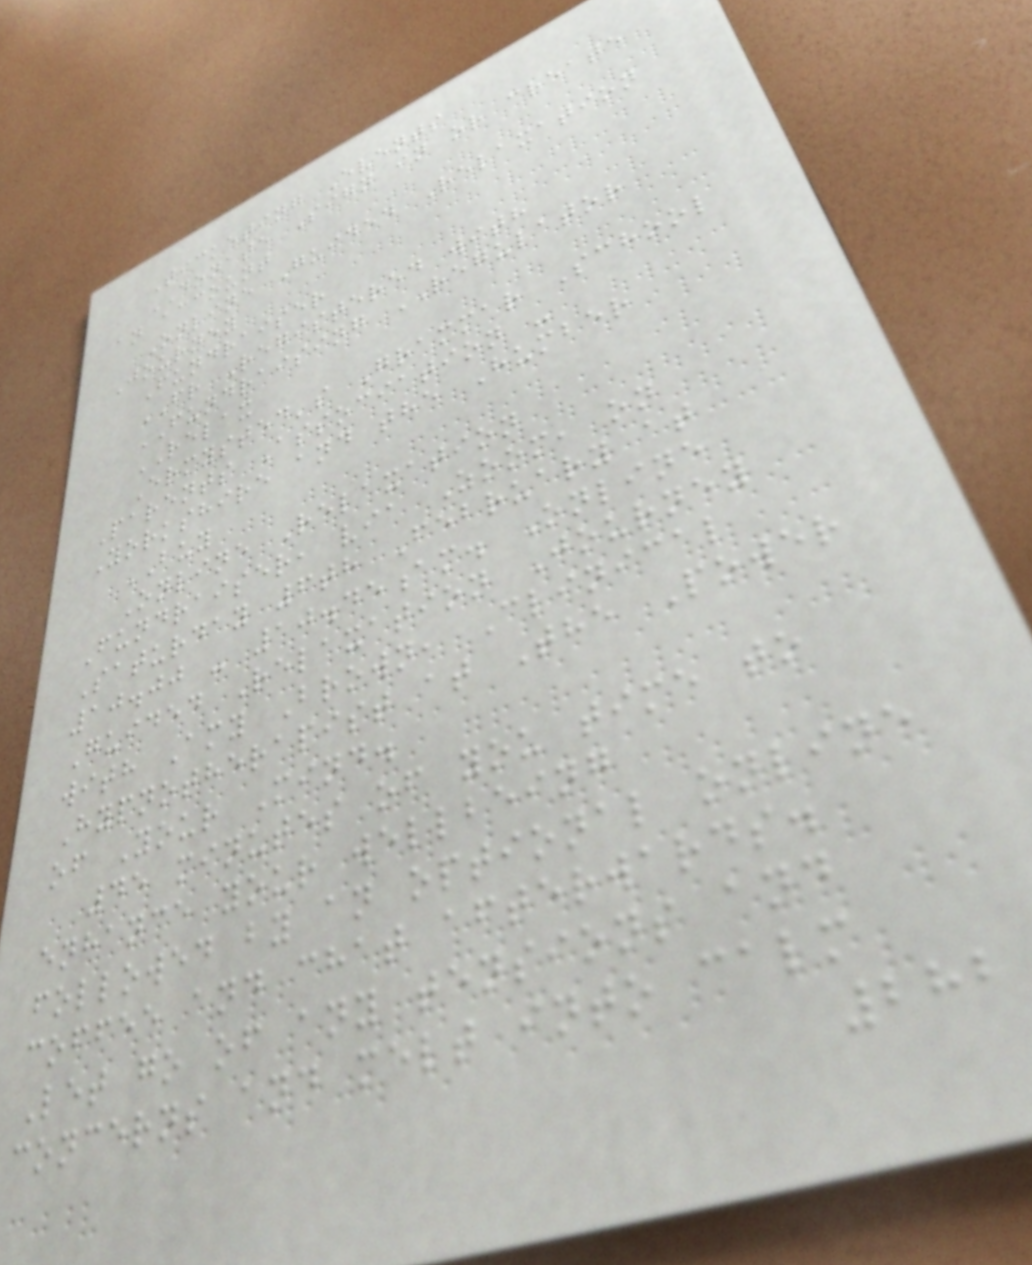Ticketing Events
DONATE Sign in or create
an account
Online Guided Relaxation
Journey
Fundraiser
FR Registered with
FUNDRAISING REGULATOR
RELAX
Ermysted's Grammar School
Parents Association -
Yorkshire and the Humber
BUY
Online Relaxation
Fundraiser, via Zoom, on
Saturday 6th February at
10.00 - 10.45am. Online
Guided Relaxation Journey
with Amy Brown, Clinical
Hypnotherapist at The Power
of Your Mind.
45 minutes of you time to
enhance your wellbeing
followed by an optional online
coffee and chat afterwards.
Let go of any tensions and
concerns and melt into calm
282
